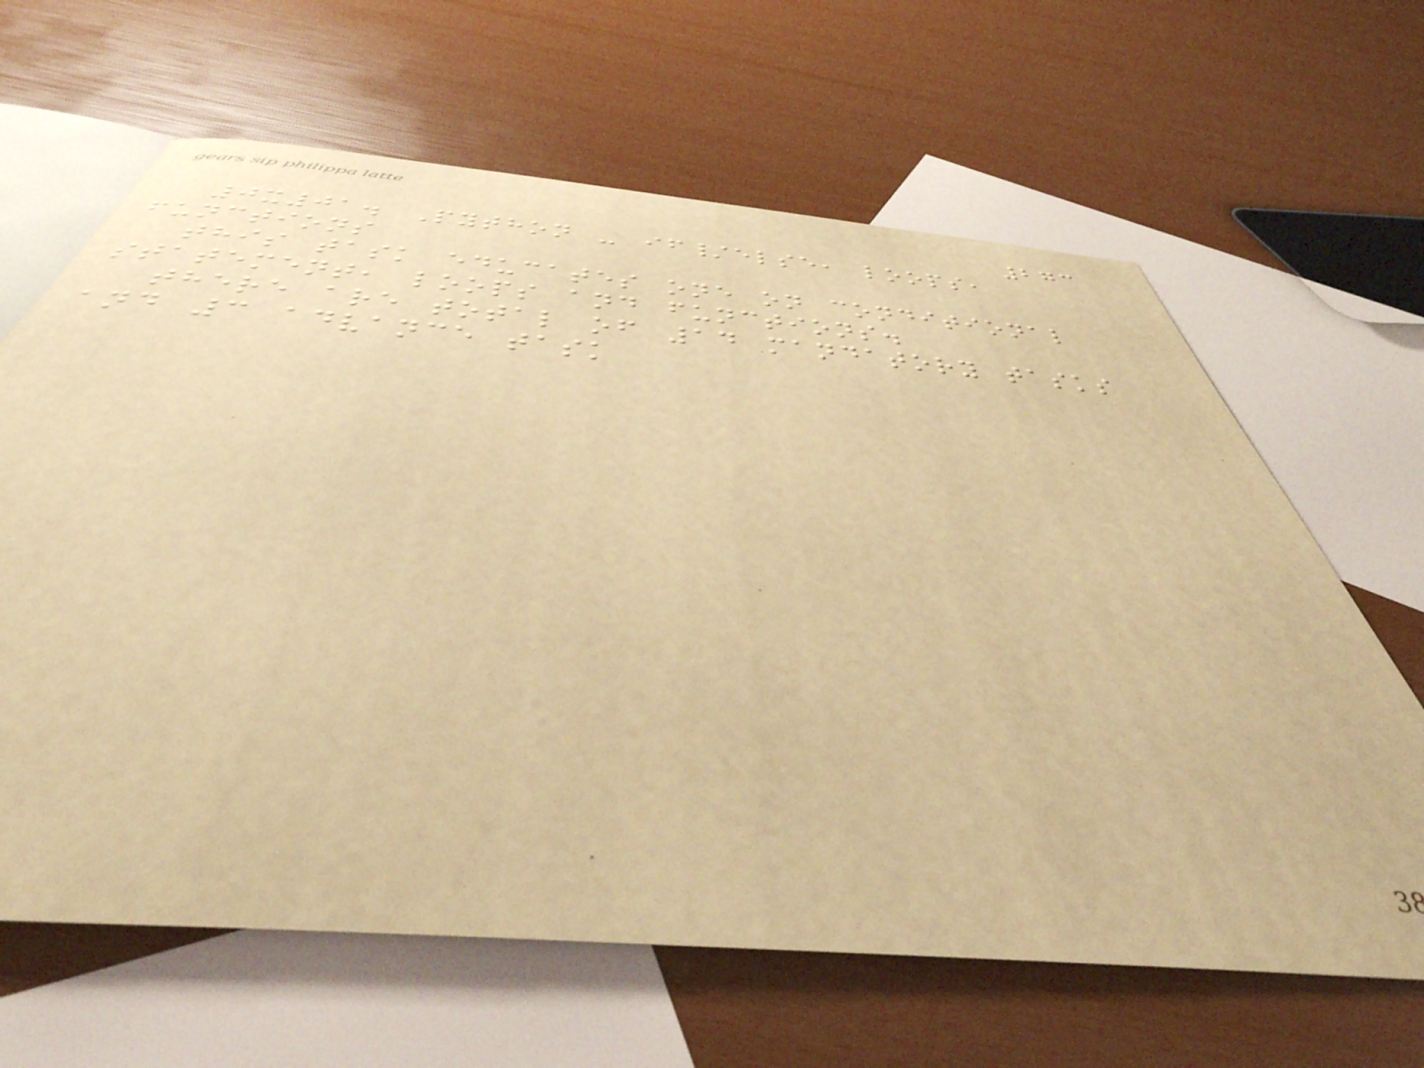273
0x01. Python - if/else, loops,
functions
this task educates one on conditional
statement, loops and functions.
there are total of 14 mandatory tasks
and 3 advance task
